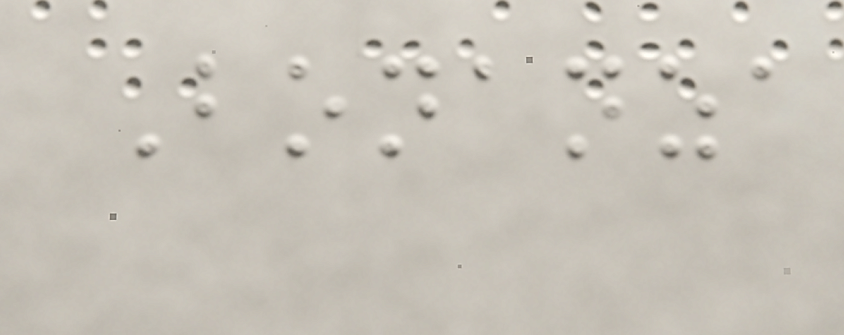Bonanza
